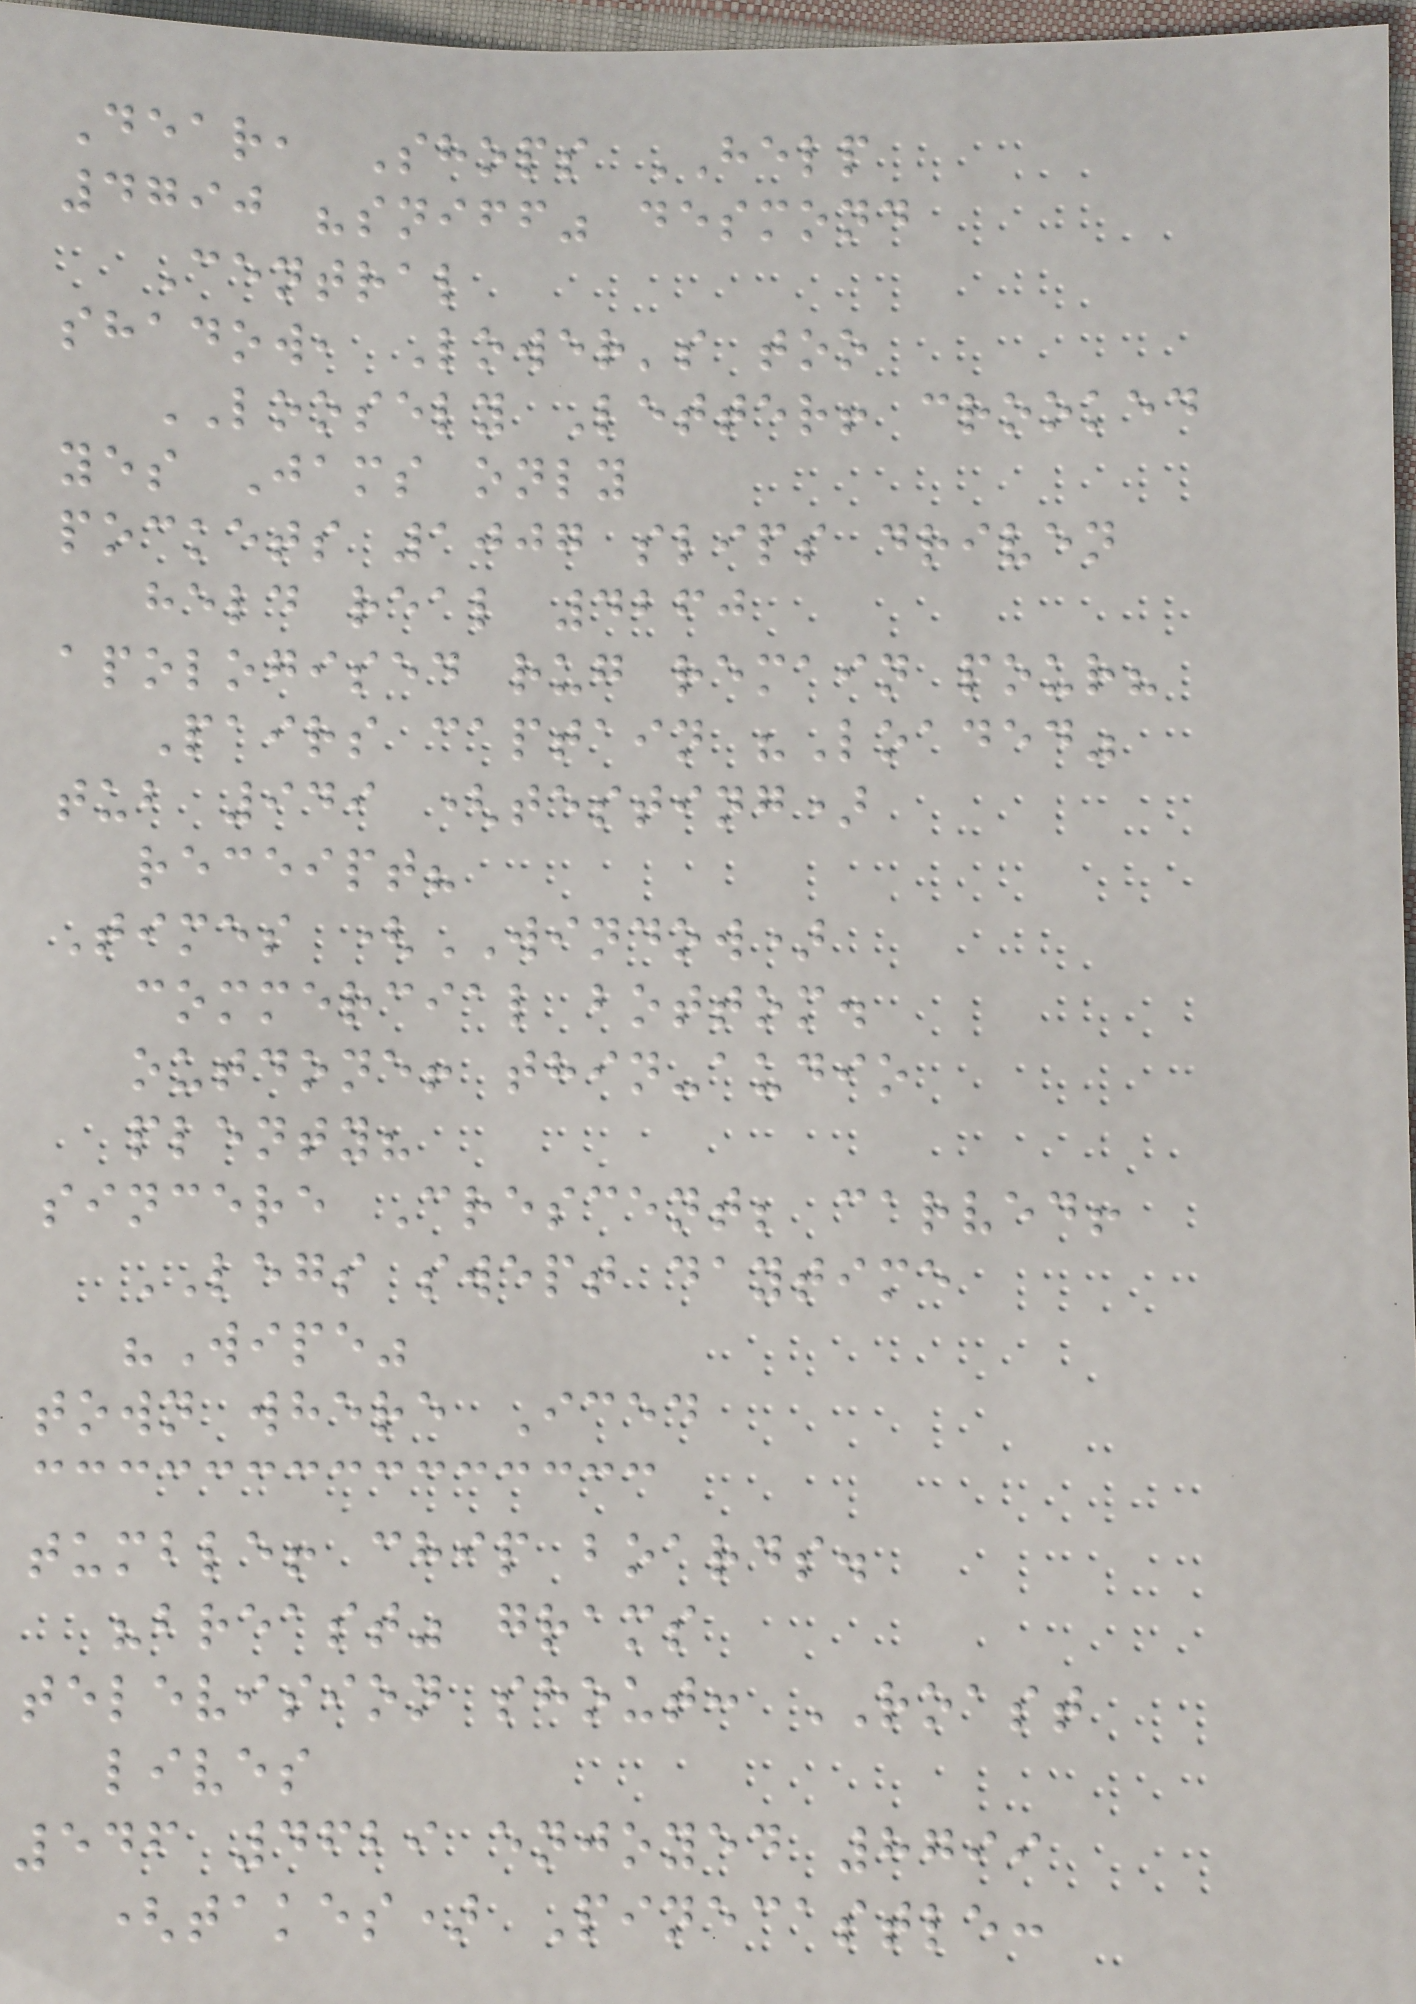Dear, Shops HELP
4790 "sniff" desmond
Central
shadow, Lower's too
LOOSELY Letter! crooked
yes Jams only
pockets 1007 slips driven
held real 4260
apologised rug remain pour?
Pairs captain "Loaded"
tub 949 (testing)
receipt?
Times (WINDOW)
commercial bottom.
outdone! thin-audio
plenty?
sincere Crescent; carved!
LEGS swept daytime
"Wipe"
town where Iced
tumble! chip boards.
"breast" grams
television shout: ROAST
lives
546 4629 enjoyed 8799
(takes) Pinecastle:
